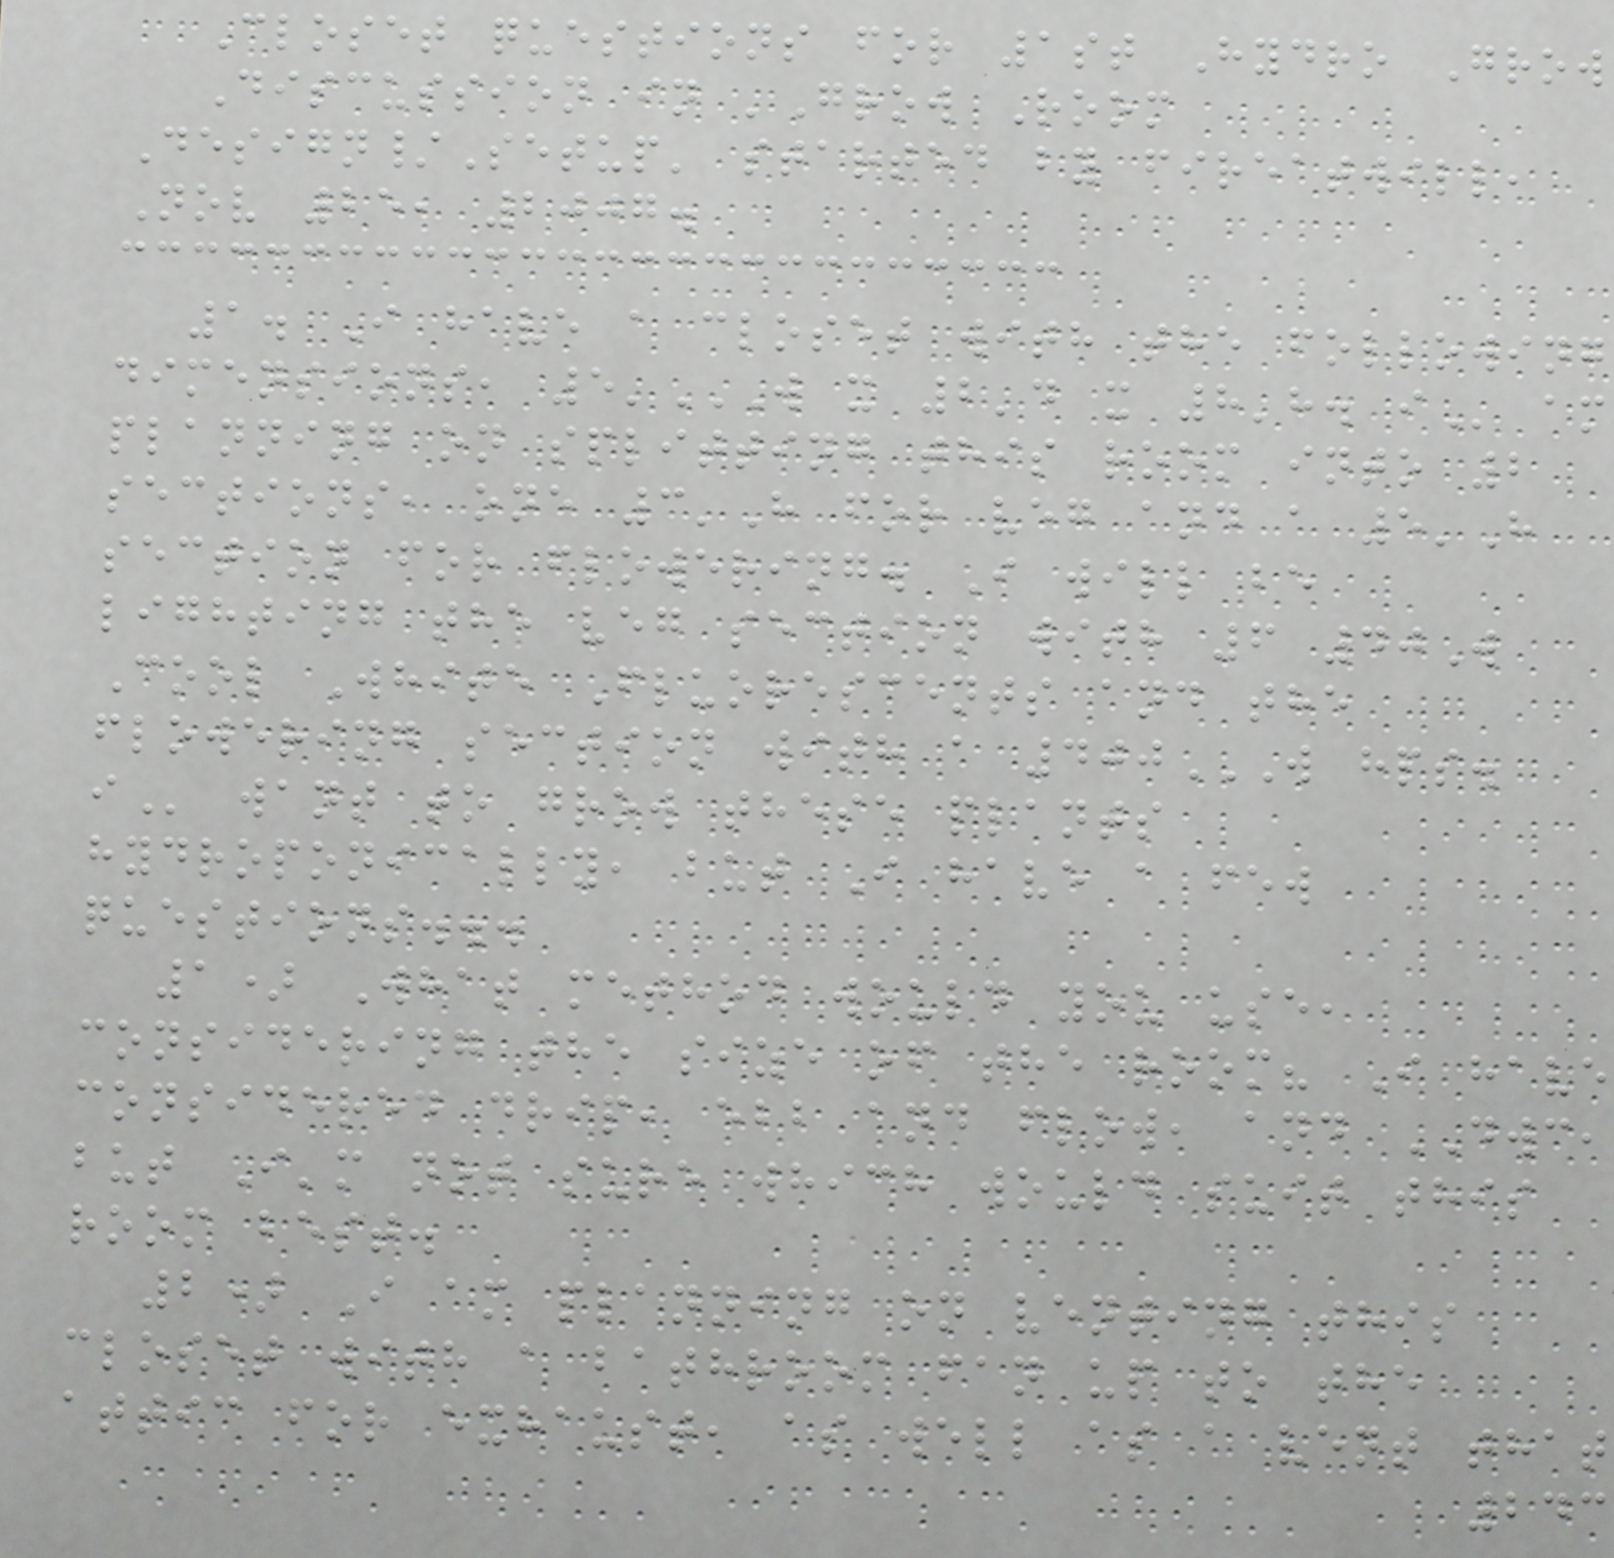Closet questions for 1st Hydro Grow
Discussion in 'Grow Room
Design/Setup' started by fireatwill,
Nov 25, 2007.
1. I have a closet with the following
dimensions, 5'W X 2'D X 8'H. I am
planning on splitting this room into 2
sections, one 3'H for veg and a 5'H
section for flowering. I will be
lighting the veg section with 6 40W
Cool White Fluorescents and the
flowering section with a 400W HPS.
I want to grow these plants
hydroponically, but I have a few
questions...
1) What method would you use,
considering the size of the room? I have
considered drip, ebb and flow, and DWC,
but I'm not sure which would suit this
room best.
2) I am planning on venting this
closet with a bathroom fan up to the
attic for exhaust, as well as a vent that
243
